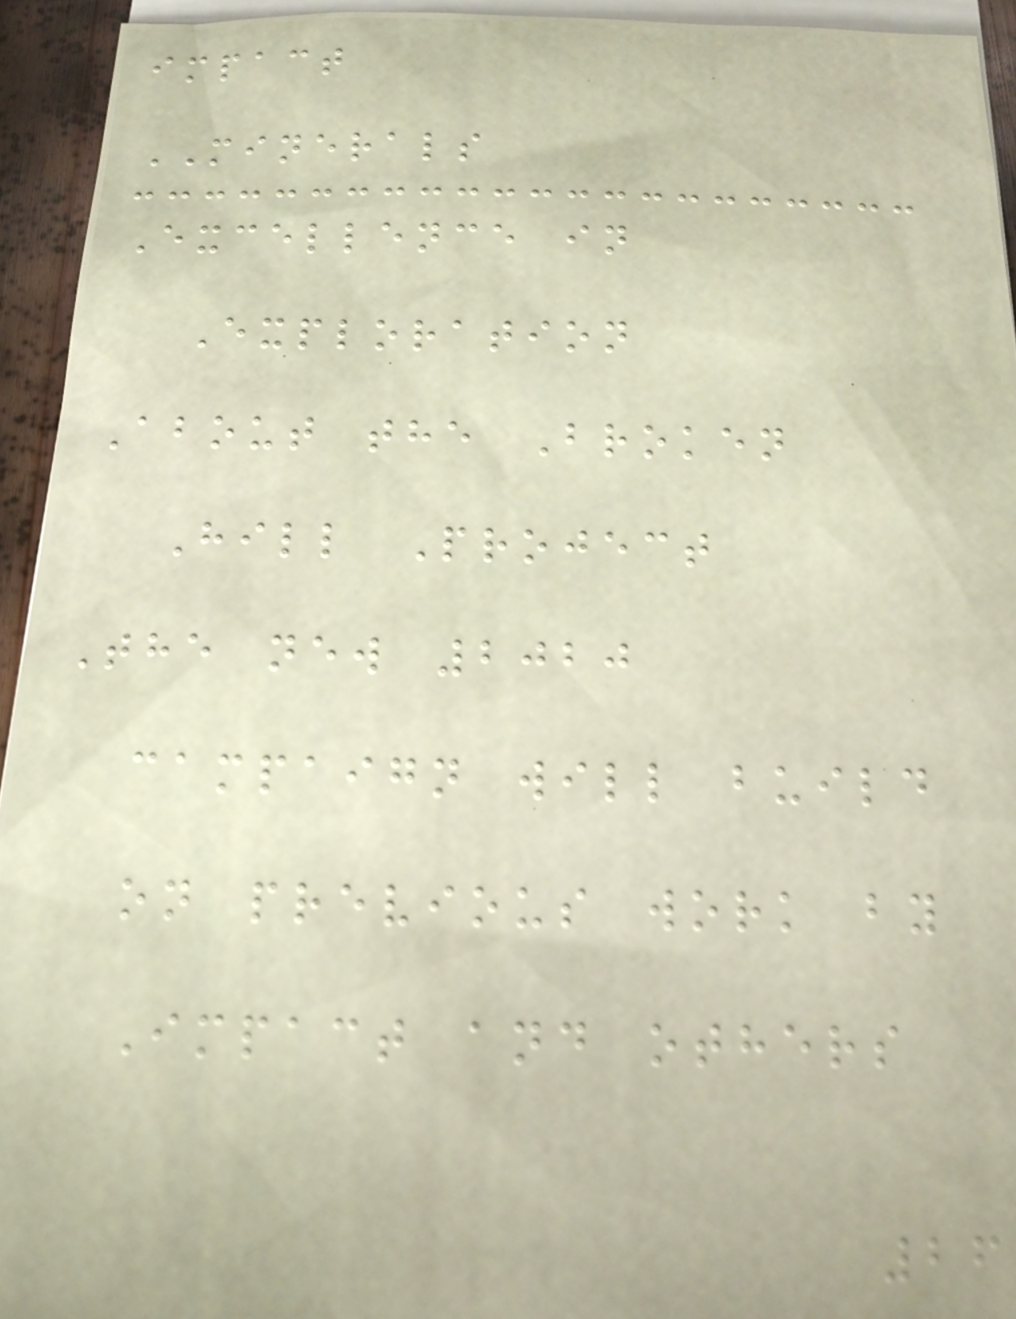impact
MINERALS
Excellence in
Exploration
About the Broken
Hill Project
The new 2020
campaign will build
on previous work by
Impact and others
26
